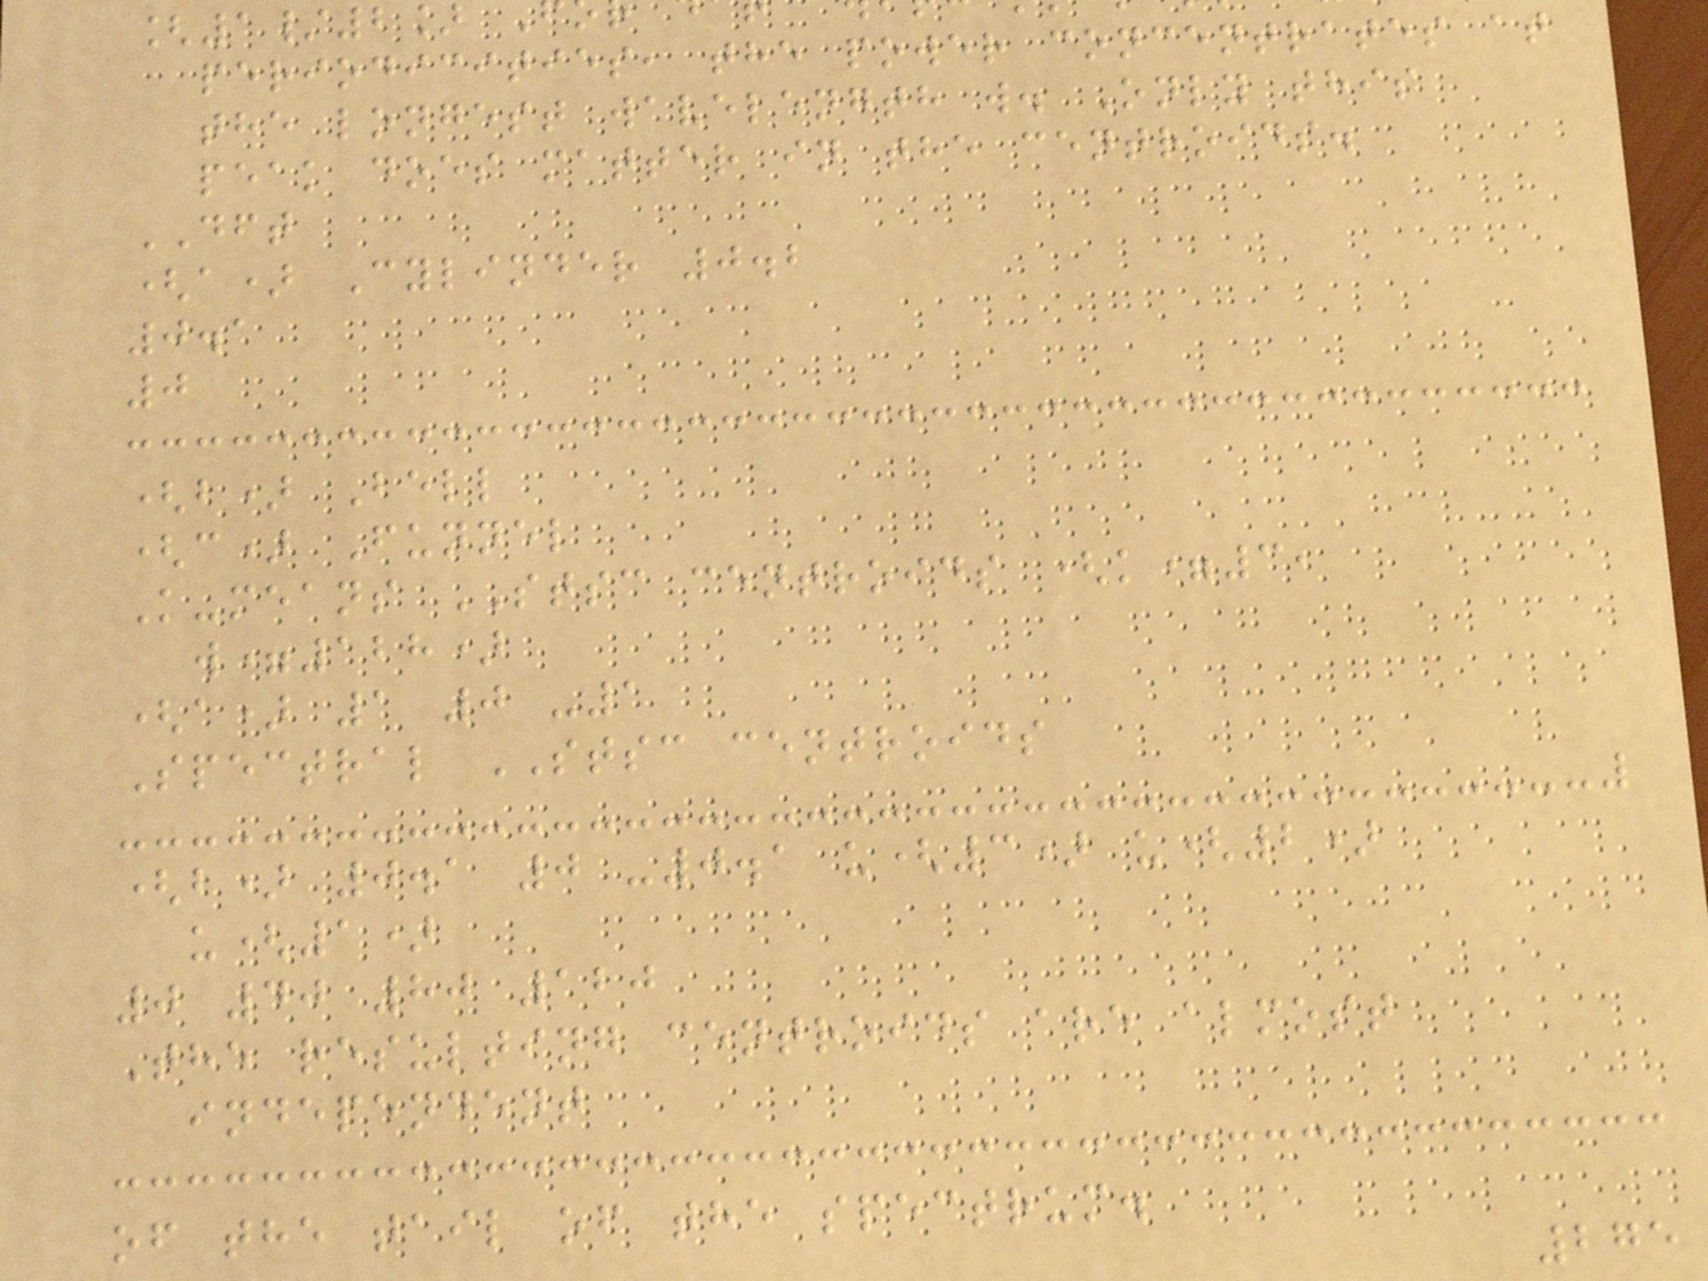[1/2]
periodicities, the power concentrates at
the longest wavelength w. Only this
peak does matter in the centroids.
DFT
(a) Cylinder 0.2
0.1
0
(b) Bell
(c) Funnel
K-means STSC centroids (k=3,
w=128)
(a) 1 0 -1
Spectral STSC centroids
(b) 0.1 0 -0.1 u(3) u(2)
u(1)
0 40 80 120
The resulting centroids are almost
independent
of the tail of the spectrum.
275
